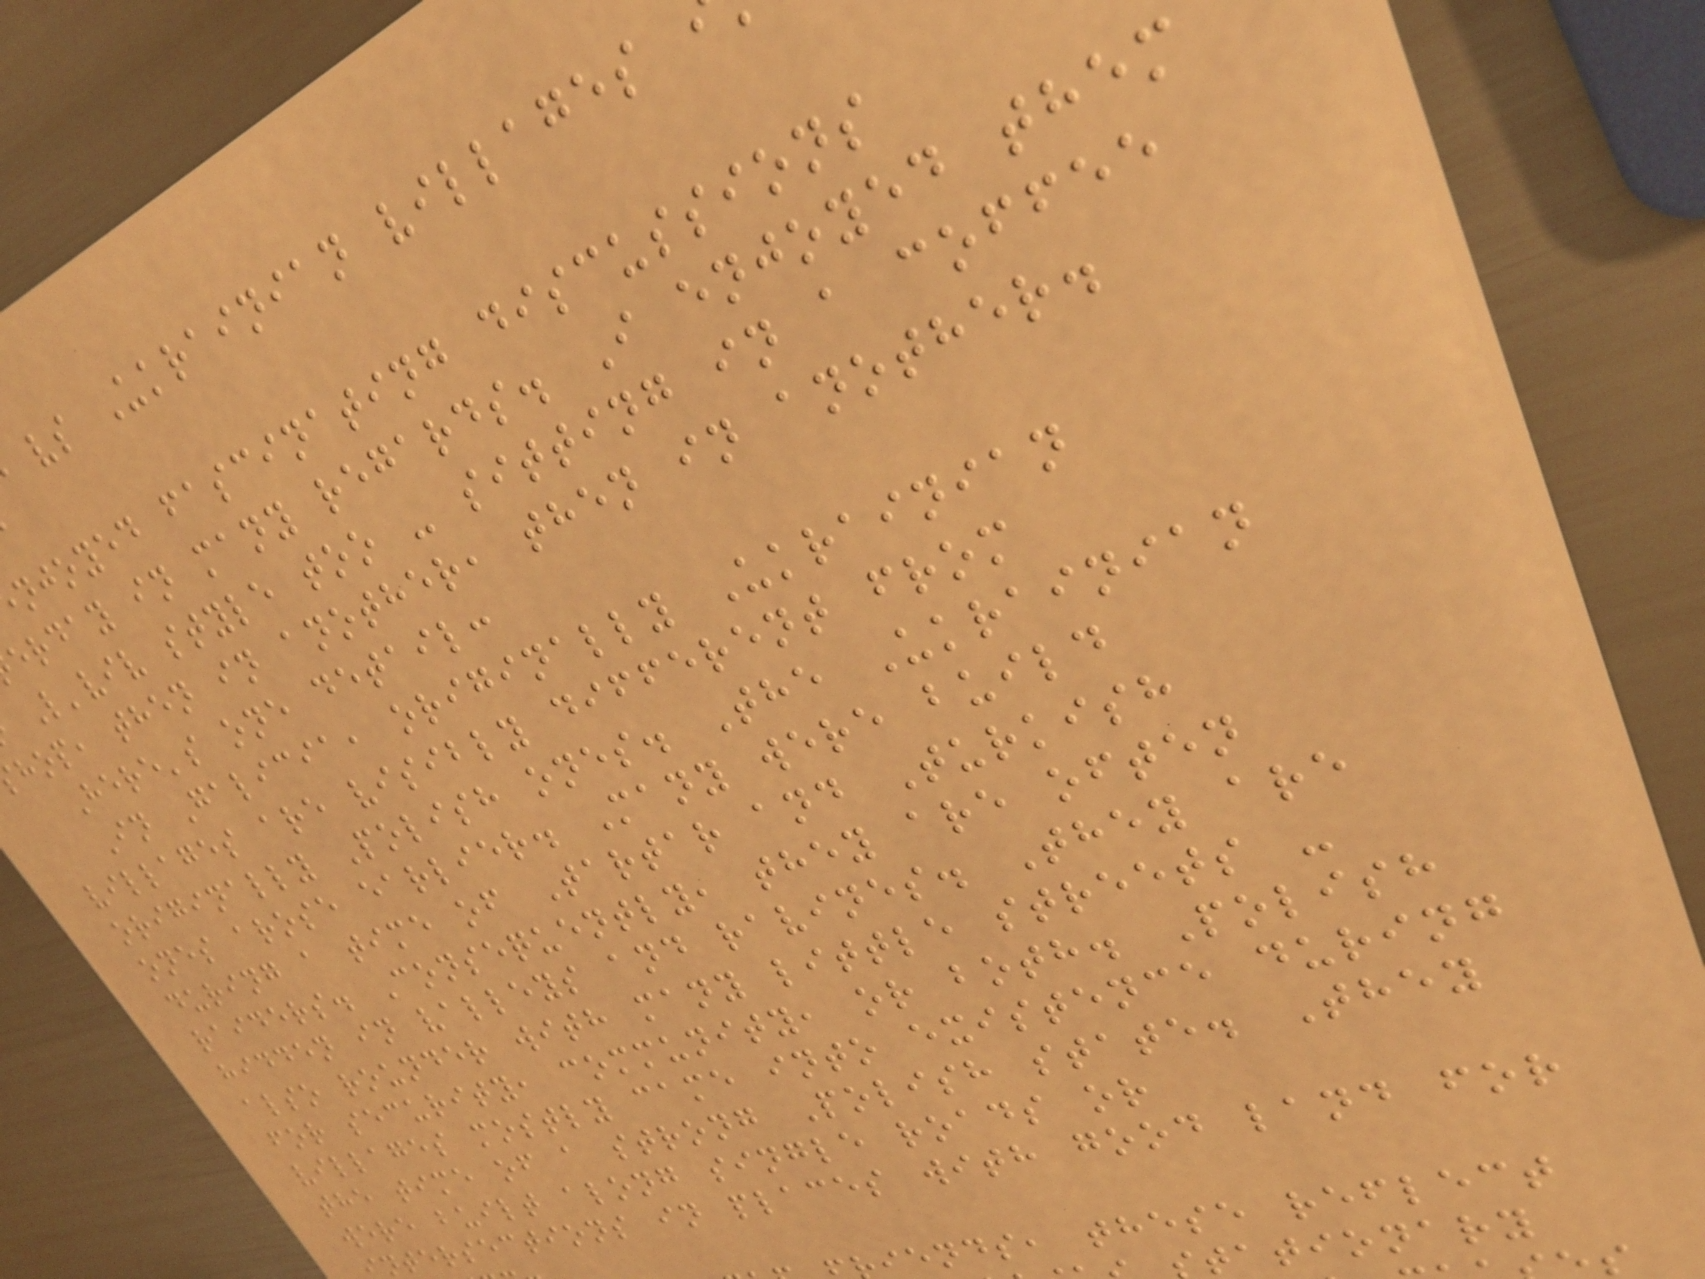vs Ukrainian villages
njoyed fascinating discussions
erday in many regards. I enjoyed them
L'viv style too - sitting in a coffee
hop, then in another, then in another.
Here's one detail:
In Galicia, originally Ukrainian
villages are visibly different from
originally Polish ones. The Ukrainian
ones arose earlier. Many were build
during a time of Tartar and Turkish
raiders. Consequently, they are often
hidden in valleys and ravines. They are
also rounder with many little streets -
for security, community, or both. Polish
villages mostly came into existence during
the time of a strong Polish state. They
were built along single roads or
ntersections in places with good land for
iends, these reflect
